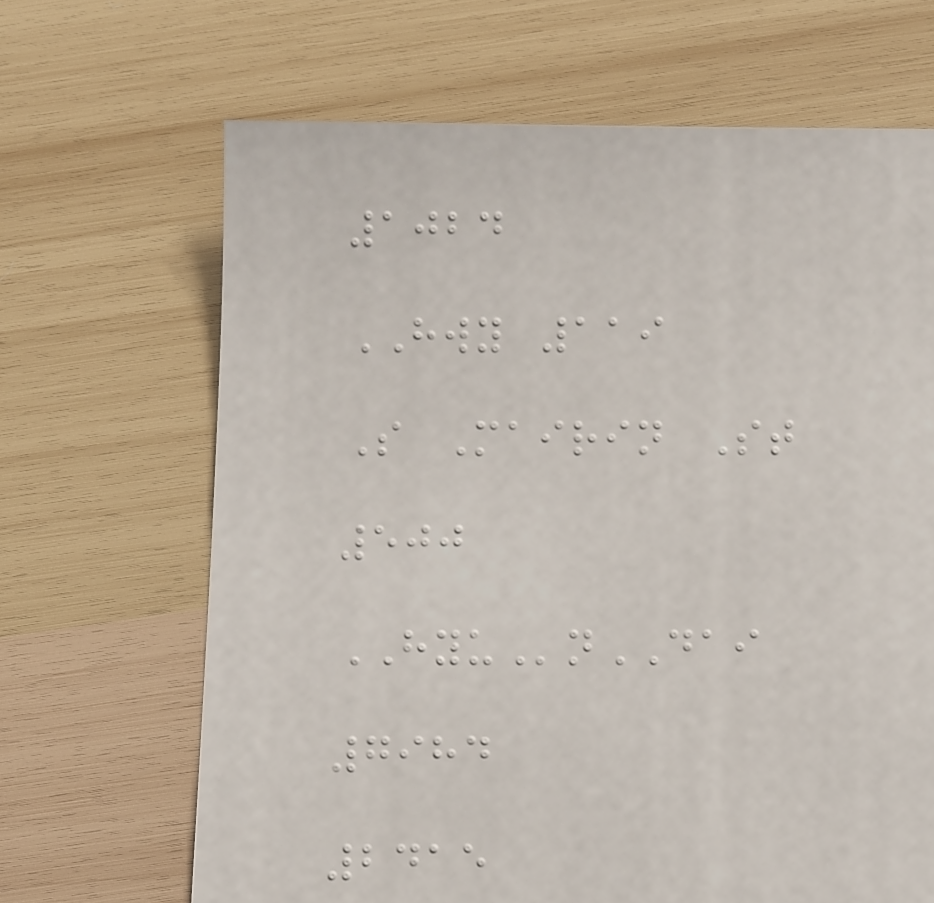1024
HWY 119
S Mairin St
500
HYUnDAI
7984
2415
